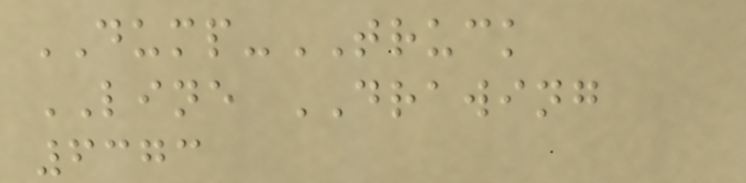DUMP-TRUCK
LINE DRAWING
6373
